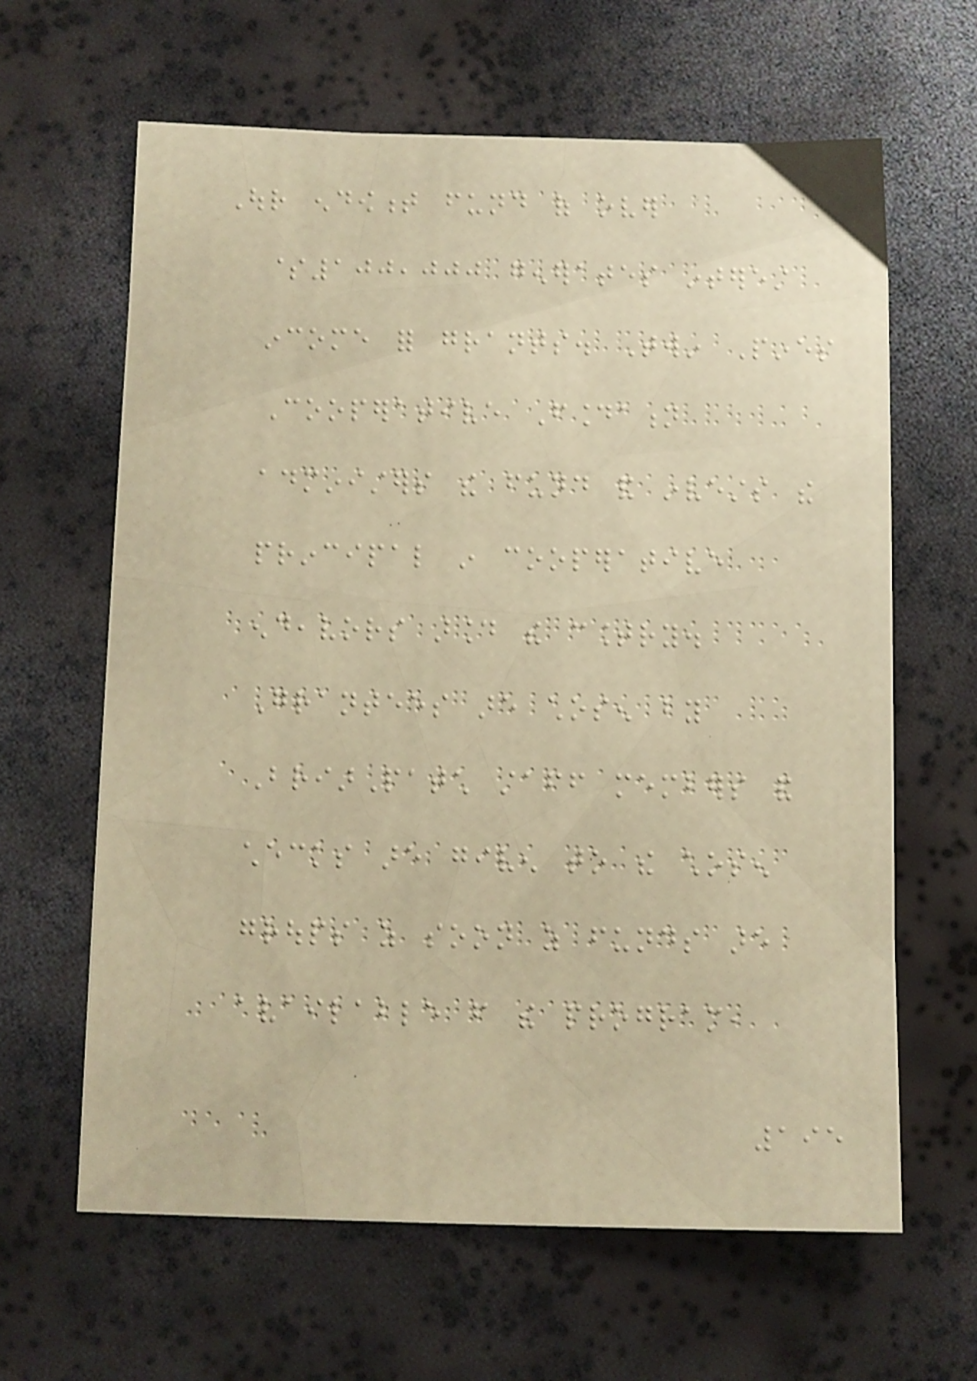Our endowment fund of over
$100,000 generates interest
income for grants. Twin Pines
Cooperative Foundation
administers the fund and invests the
principal in cooperative
endeavors around the country.
Grantees are chosen by
BriarPatch staff members and
checks are given to the chosen
groups as soon as funds are
available from the program,
195
